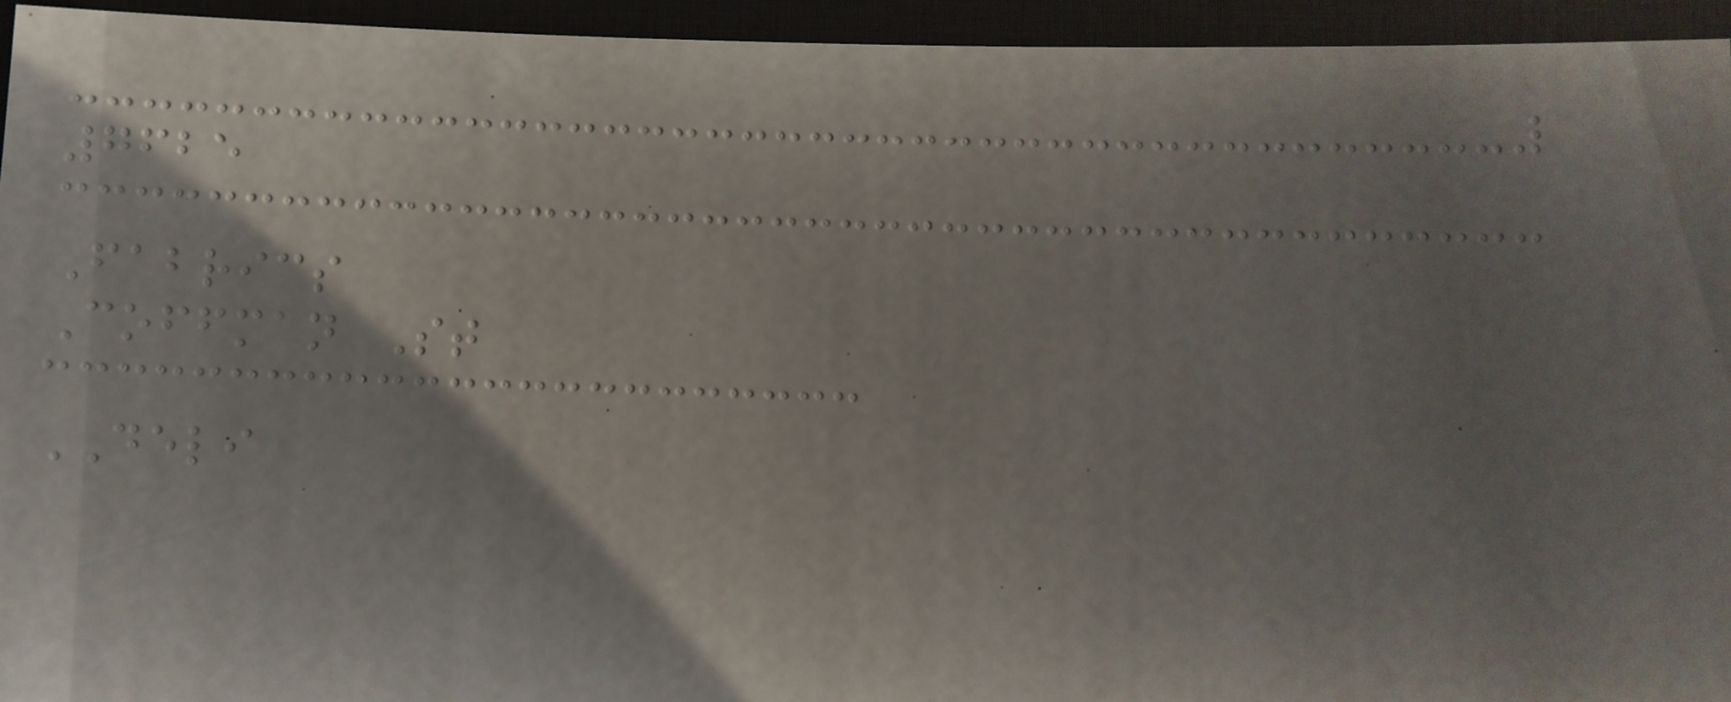7625
Fabrics
Coffman St
DELI
